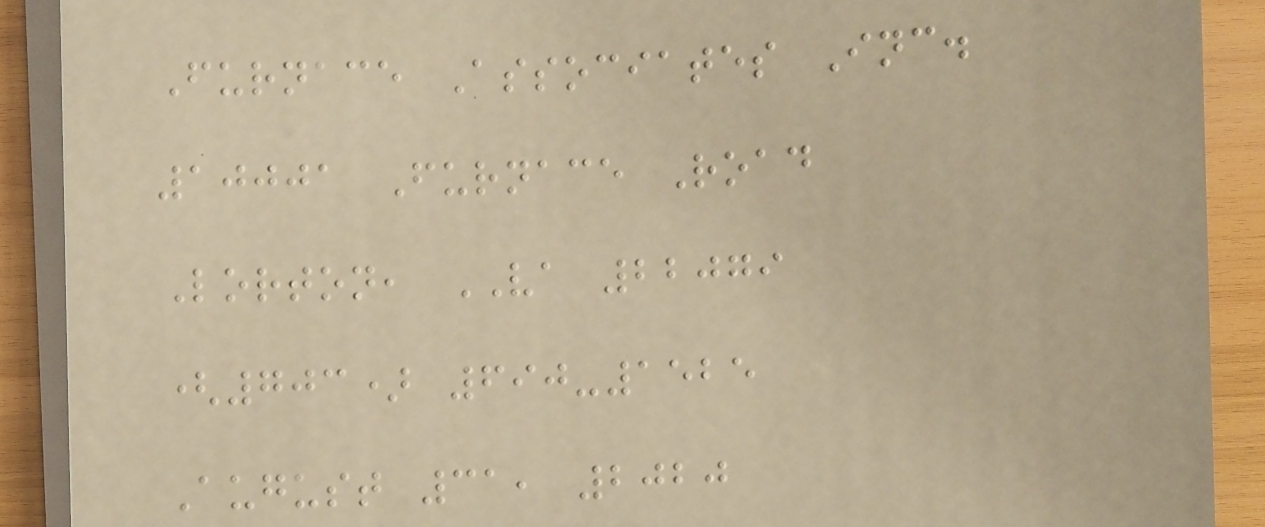Furnace Associates Inc.
10001 Furnace Road
Lorton, VA 22079
(703) 690-1525
August 31, 2020
